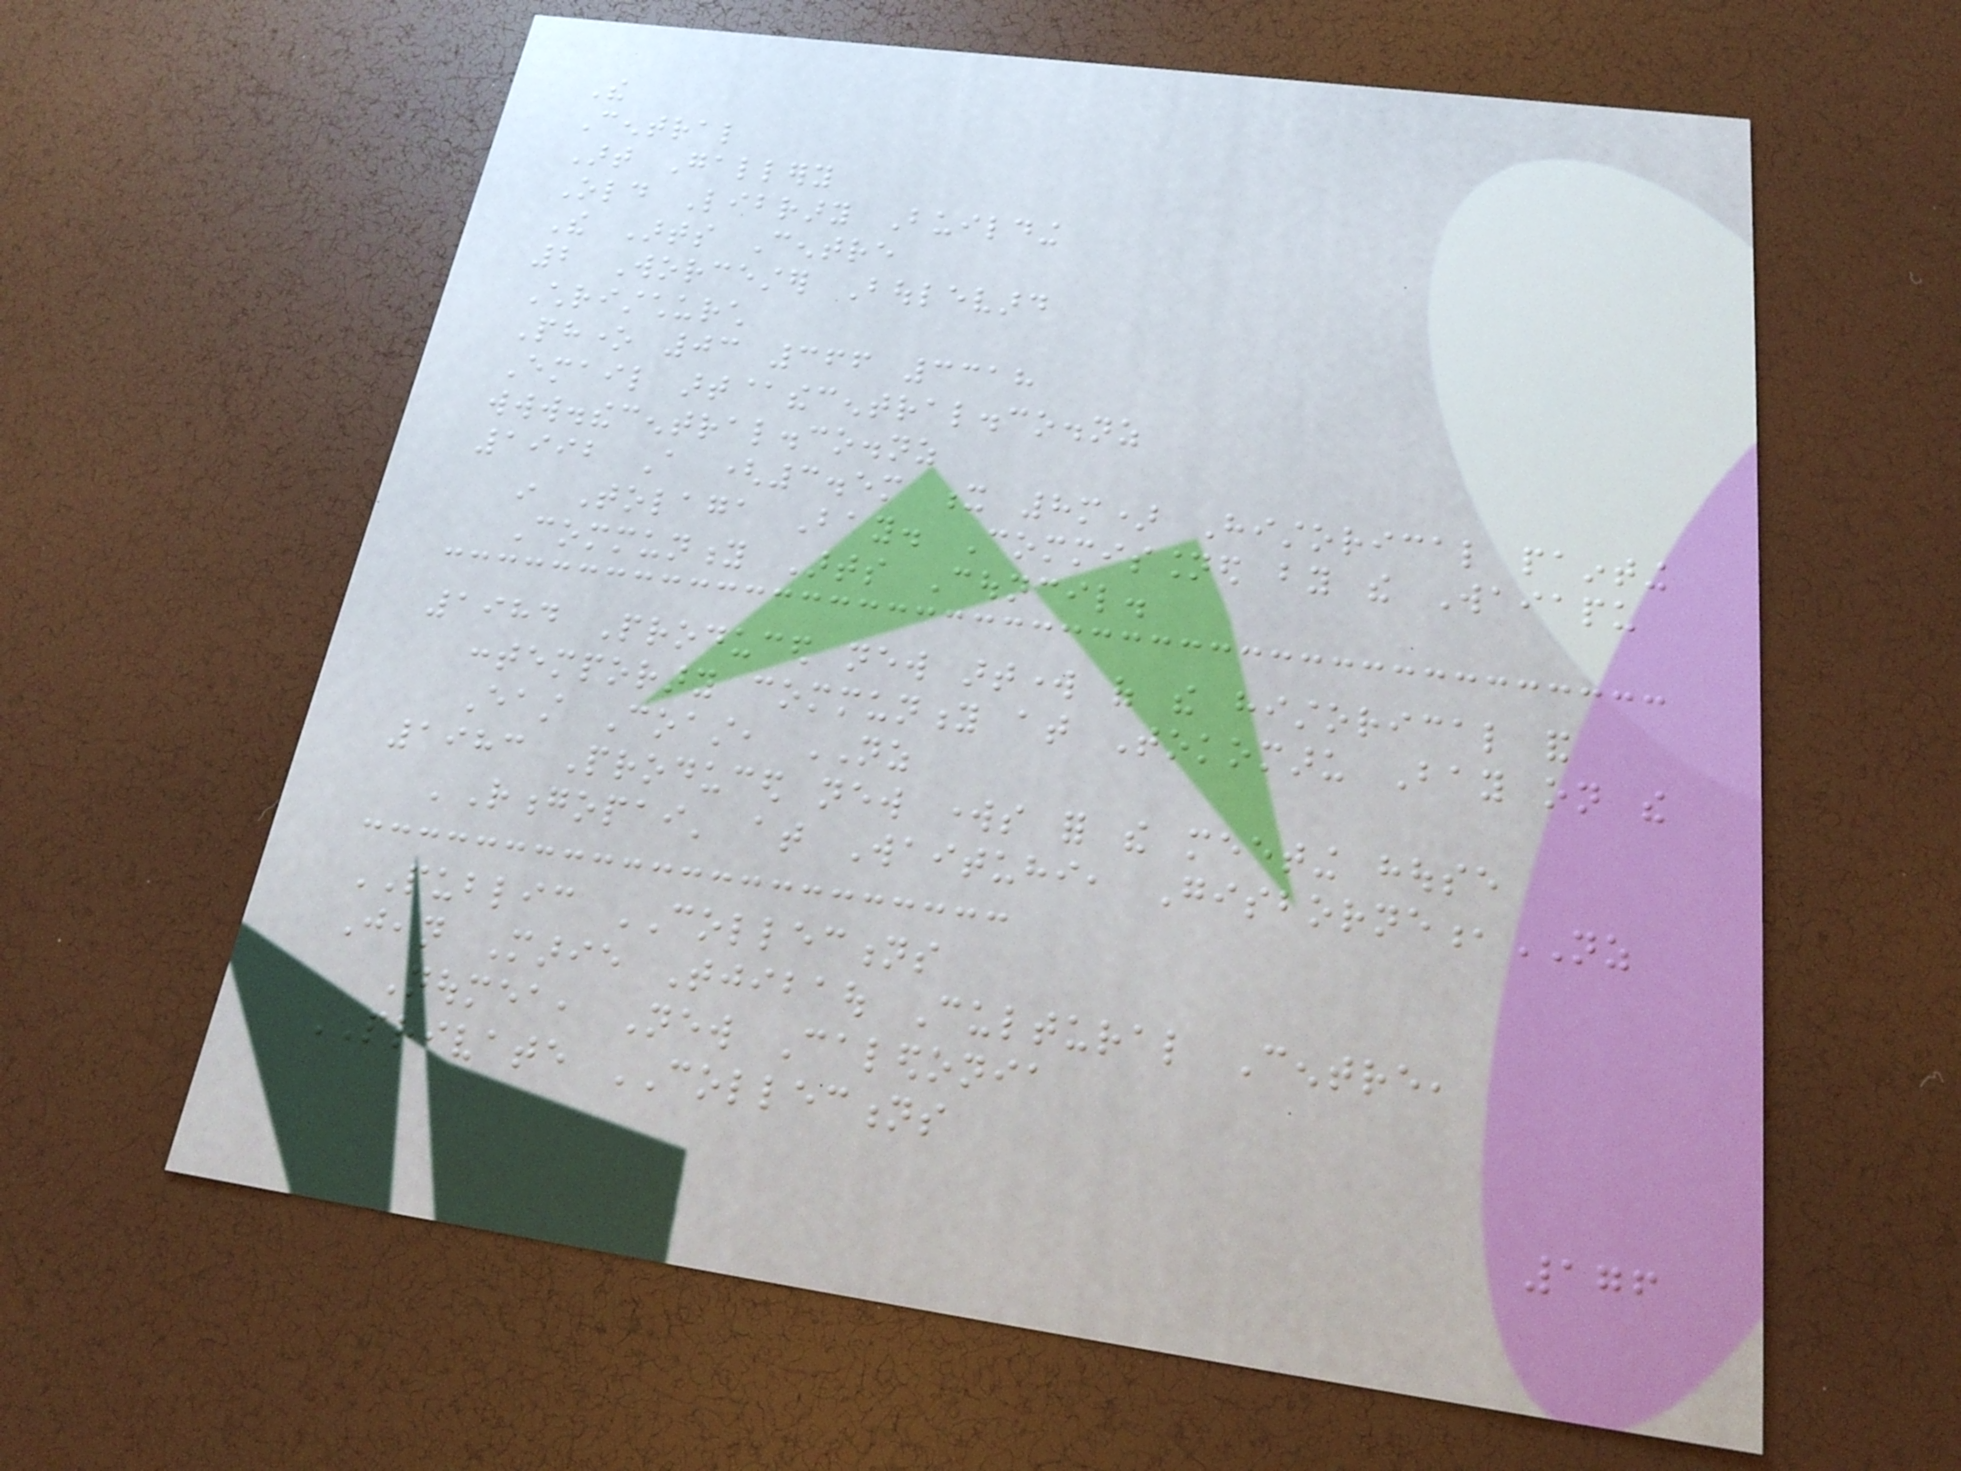The
Central
Art Gallery
Old Library Building
The Arts Centre
2 Worcester Boulevard
Christchurch
Phone 03 366 3318
Email art@thecentral.co.nz
www.thecentral.co.nz
1992 A (3.5m x 8m) Historical painting
in Tolaga Bay. Commissioned by the Waiapu
Community Arts Council.
1984 Produced new artwork of the historical and
contemporary community at Tokomaru Bay on the
East Coast, NZ
1983 Produced new works for the meeting house
'Rongopai' at Waituhi, Gisborne,NZ
PUBLIC COLLECTIONS
Jean Marie Tjibaou Cultural Centre,
Noumea, New Caledonia
PRIVATE COLLECTIONS
176
